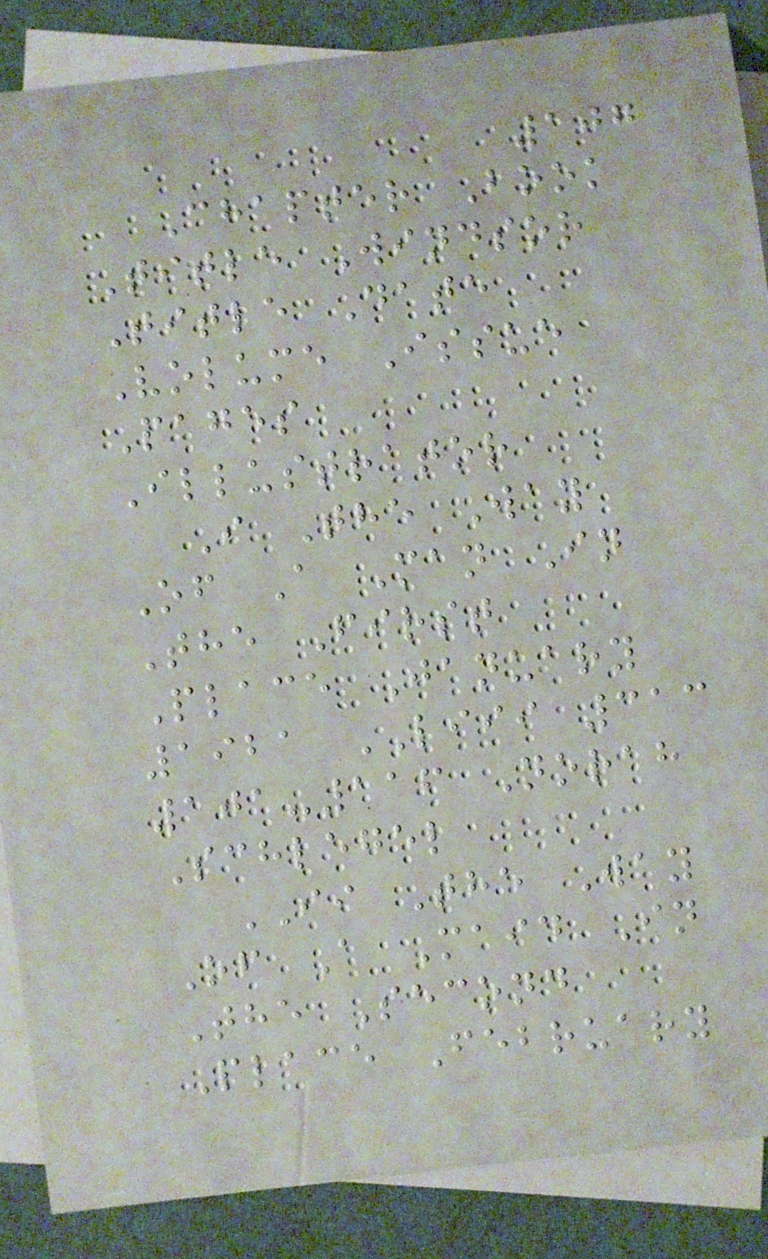107
Chapter Book
Title Windsor
Title Date
Volume Issue
Pages
Illustrator
I The Way
Of A Man In
The First
Place January
1921 LIII 313
101-116 Norah
Schlegel
II The Way
Of A Maid In
The Second
Place February
